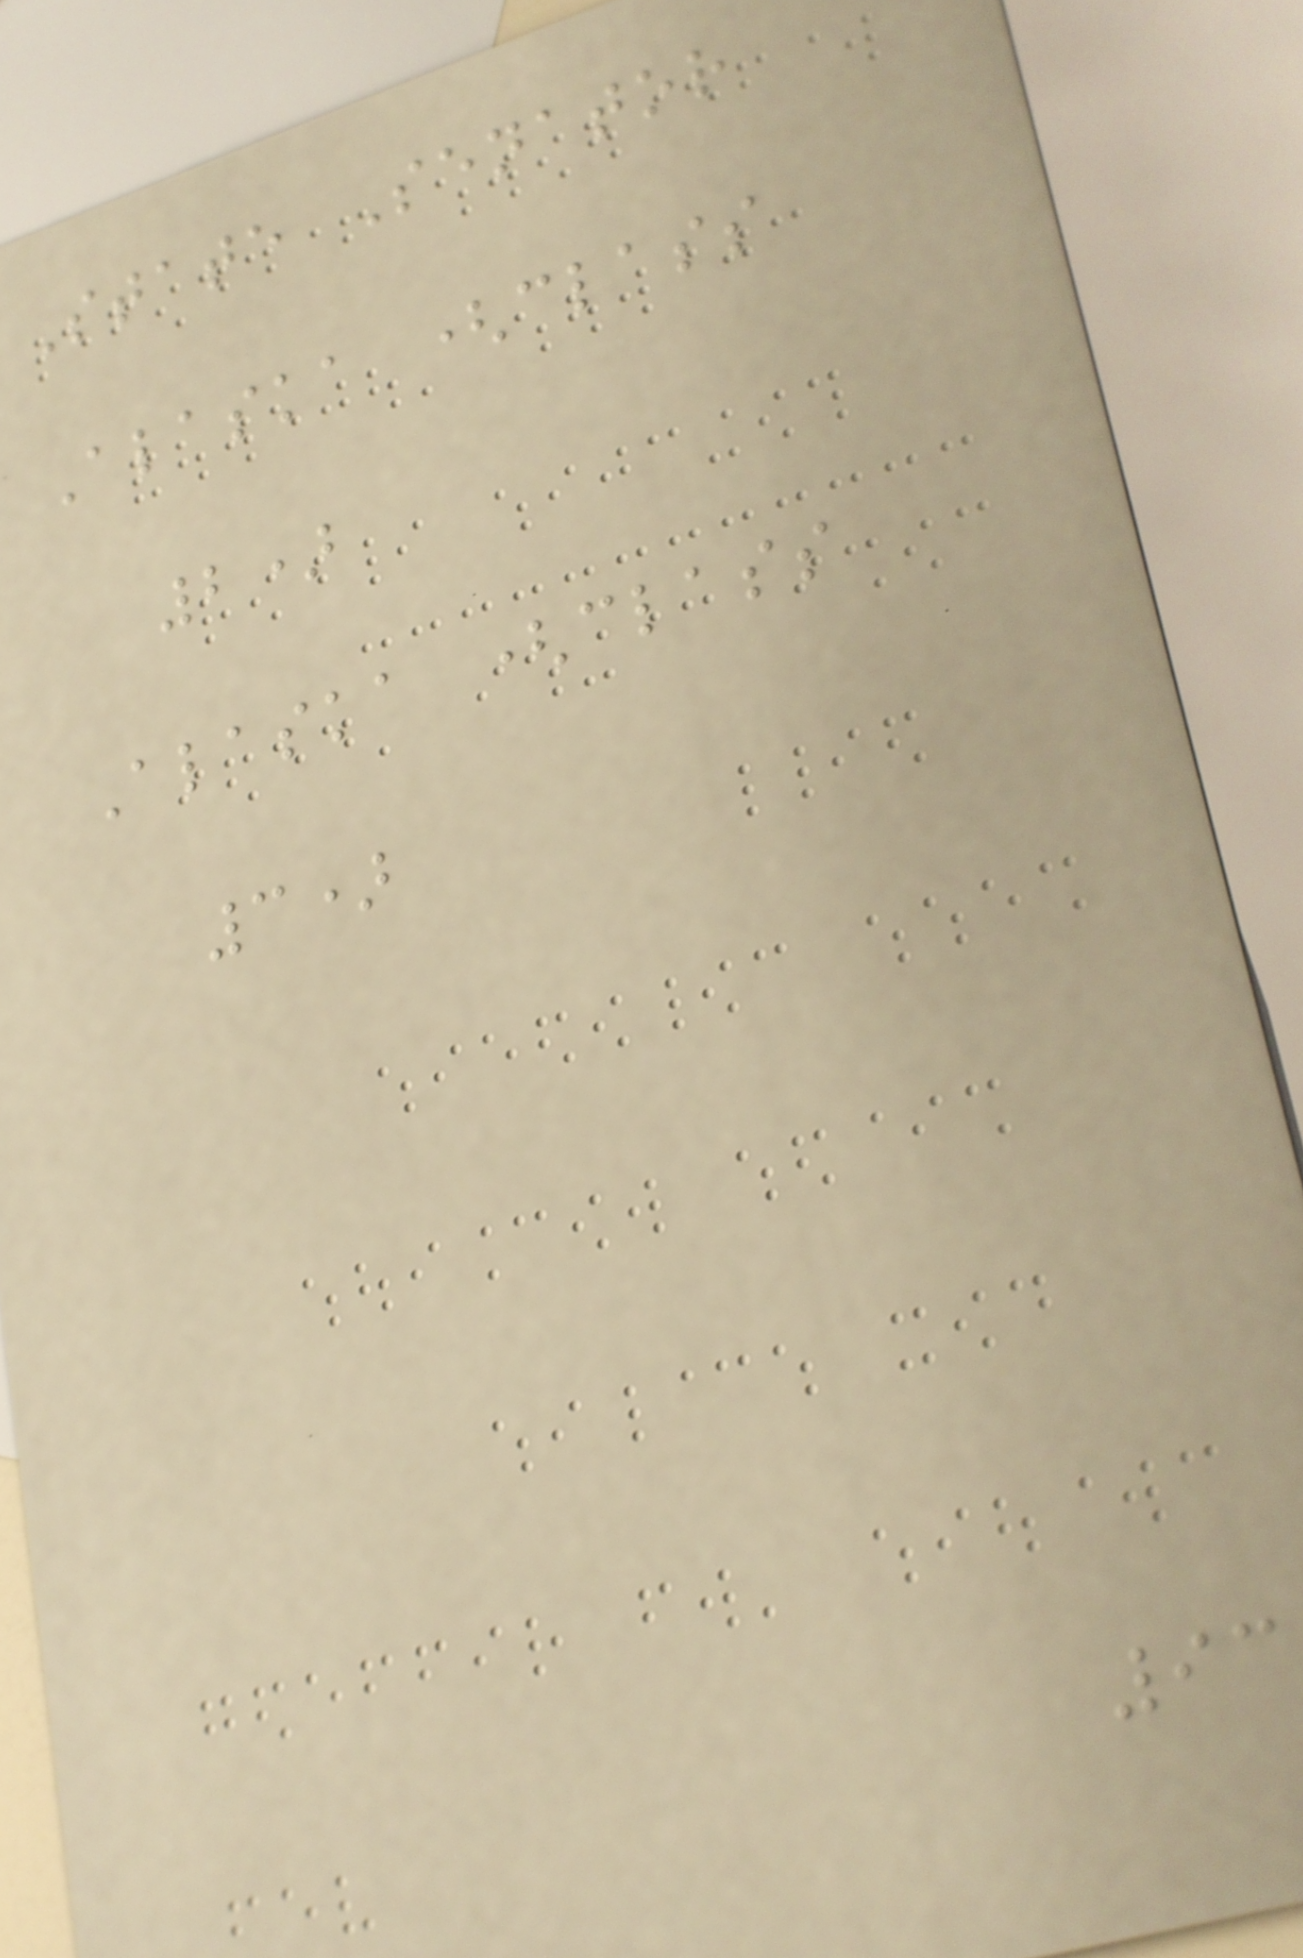State Senator
Alaska (class
2)
Alaska (class
3)
93
